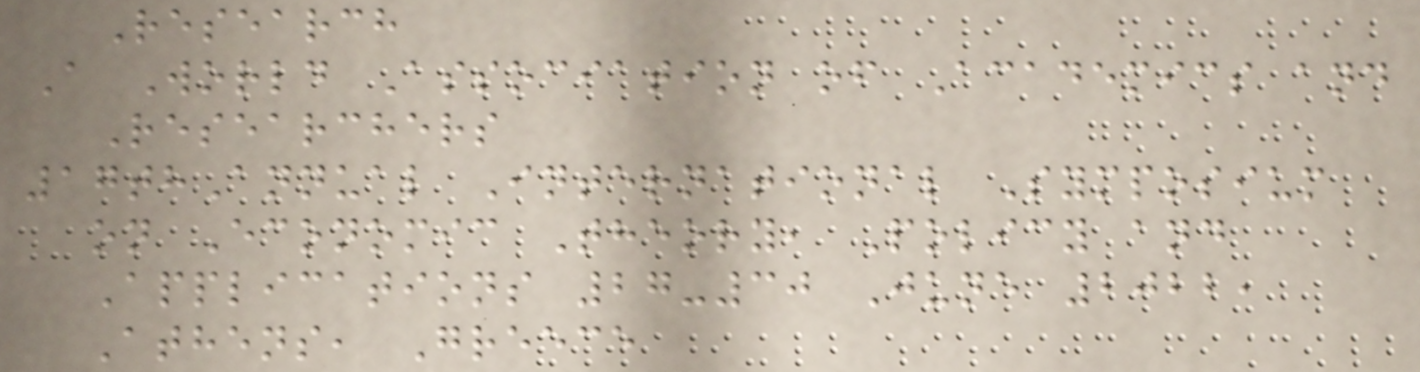Research
A World Association of Academics and
Researchers
17thAnnual International Symposium
on Economic Theory, Policy and
Applications 27-30 June 2022,
Athens, Greece
